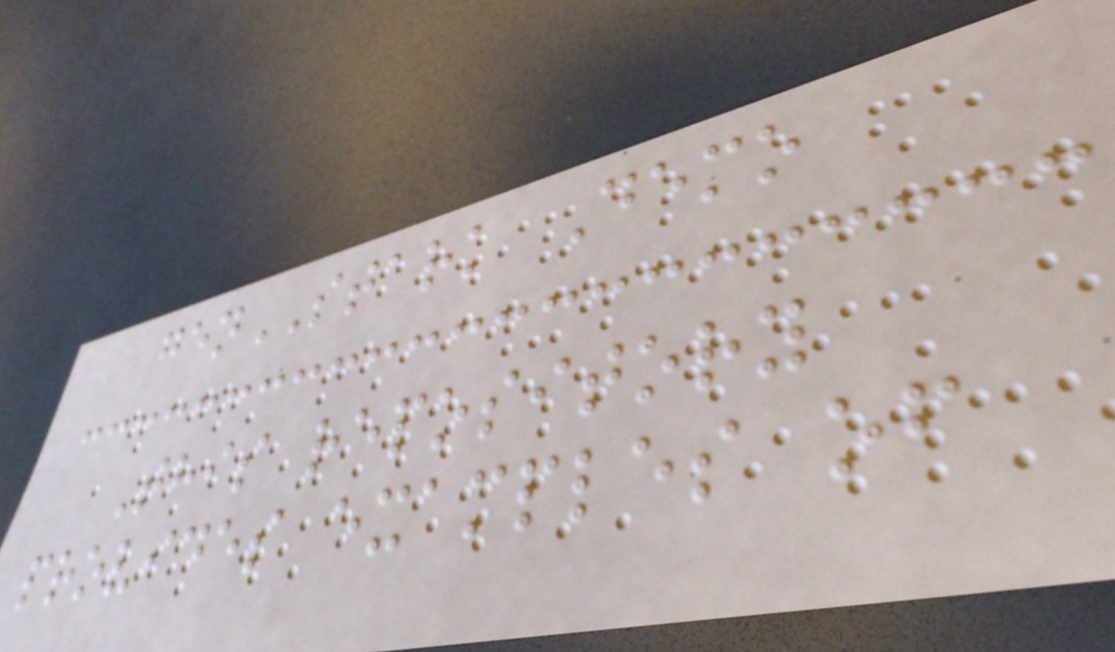genSTARK Demo
This repository
provides examples of
